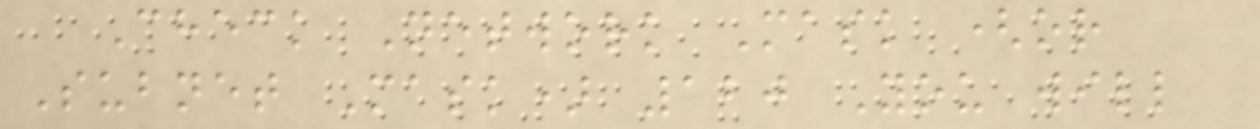Check Network Mask (or
Subnet Mask) 120 You will
